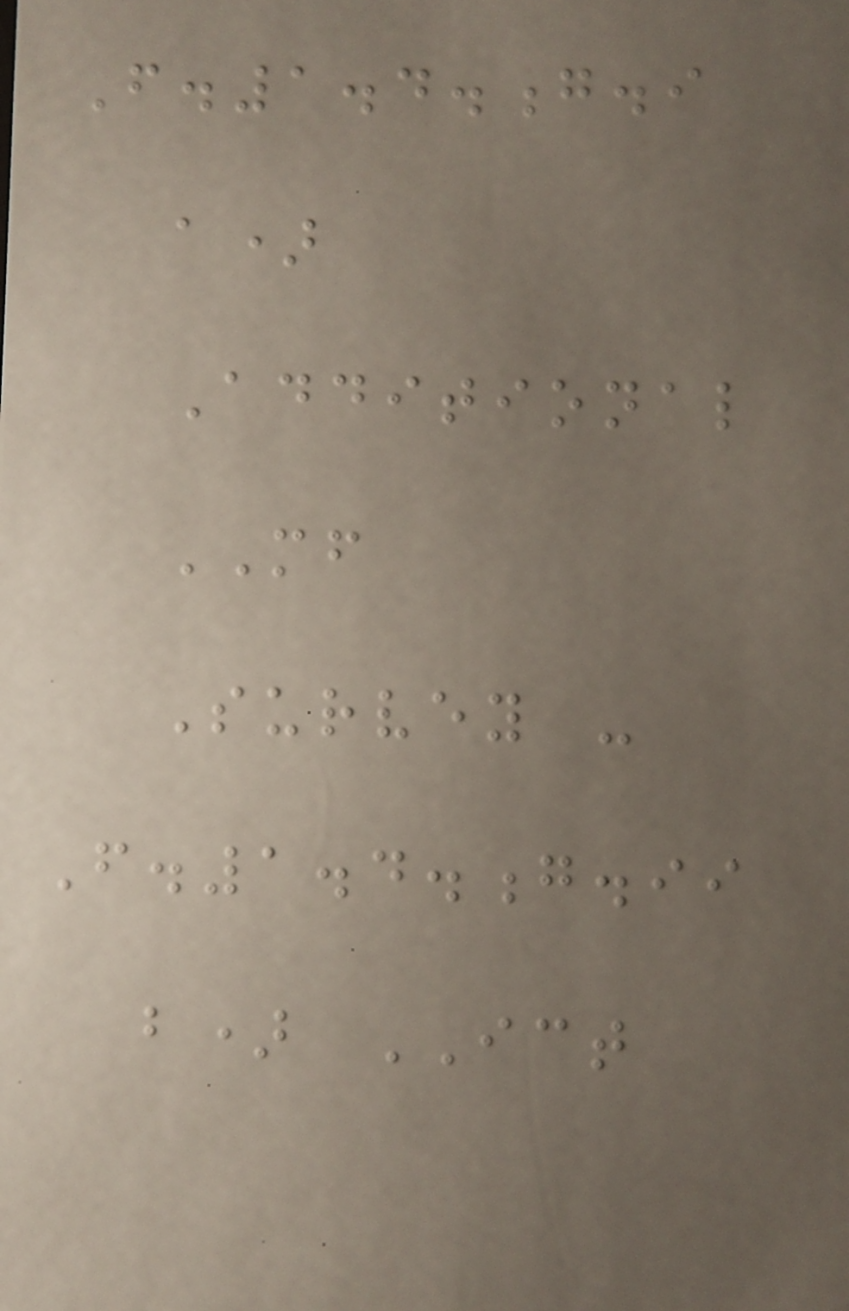F.1.4.g.i
a)
Additional
MF
Survey -
F.1.4.g.ii
b) ICT
